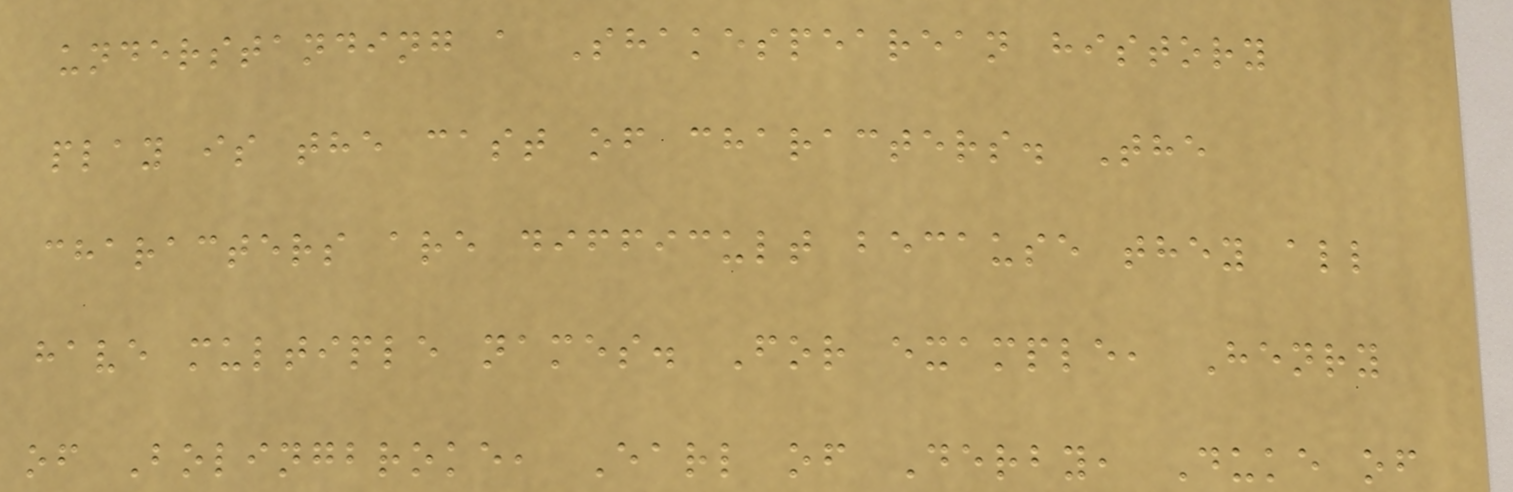understanding a Shakespearean history
play is the cast of characters. The
characters are difficult because they all
have multiple names. For example, Henry
of Bolingbroke, Earl of Derby, Duke of
